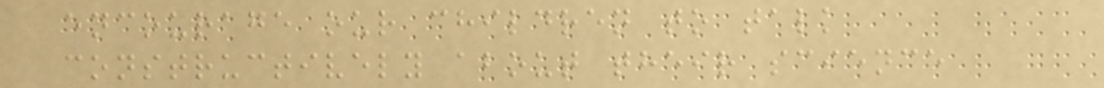encourage our children to talk
constructively about their science
